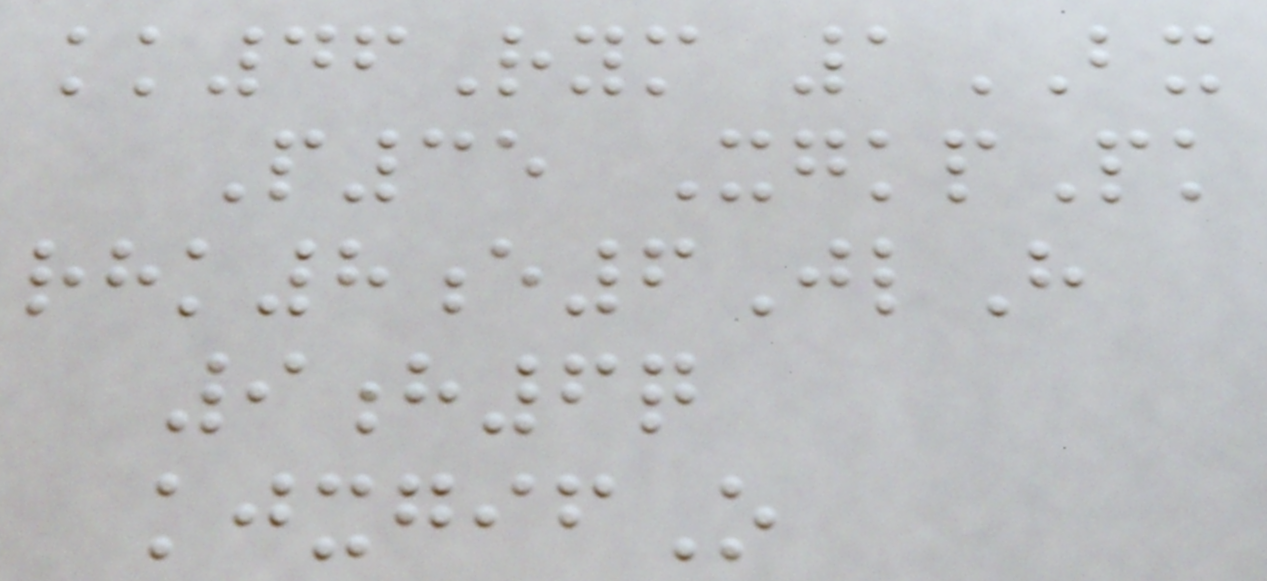kk46Rym 1BX
P35 XgkpPk
rhk8e6JlH
9h6q
kjxgifO
